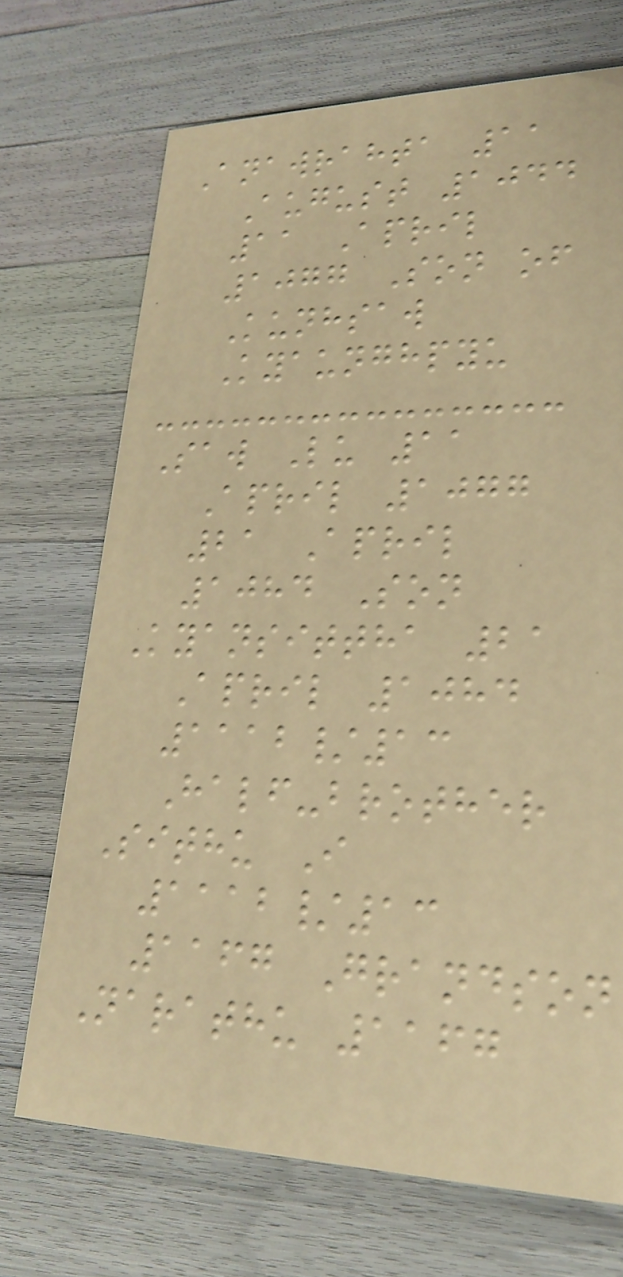Anawrahta 11
August 1044
11 April
1077 Son of
Kunhsaw
Kyaunghpyu
Saw Lu 11
April 1077
21 April
1084 Son
Kyansittha 21
April 1084
1112/13
Half-brother
Sithu I
1112/13
1167 Grandson
Narathu 1167
